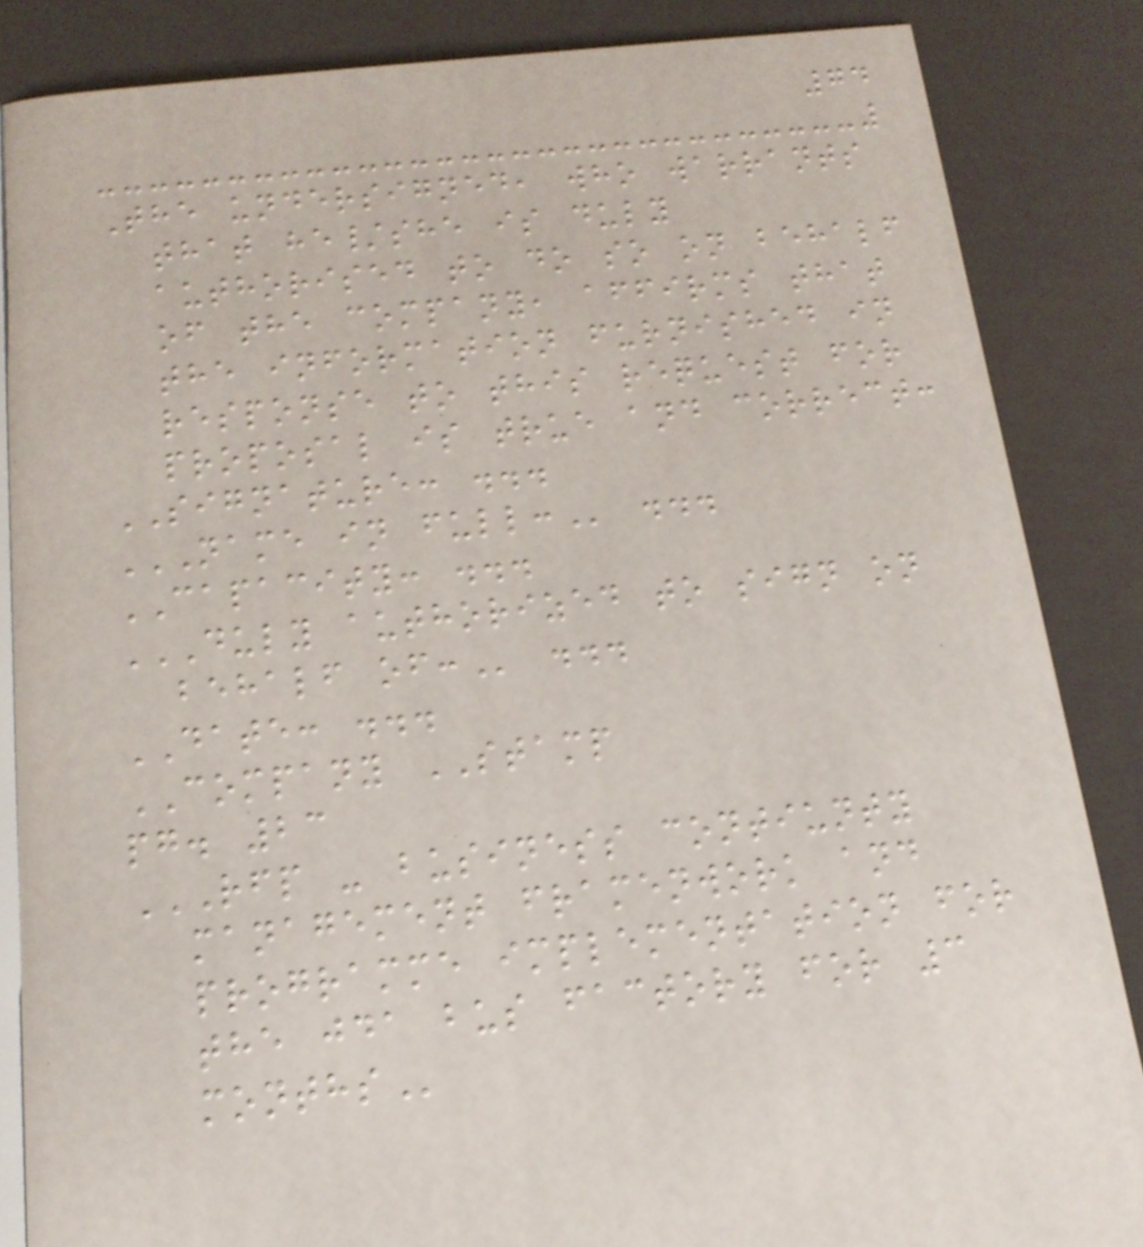74
The undersigned, who warrants
that he/she is duly
authorised to do so on behalf
of the company, affirms that
the information furnished in
response to this request for
proposal is true and correct:
SIGNATURE: ...
NAME IN FULL: ...
CAPACITY: ...
DULY AUTHORIZED TO SIGN ON
BEHALF OF: ...
DATE: ...
COMPANY STAMP
pg. 23
RFP - BUSINESS CONTIUNTY
MANAGEMENT FRAMENWORK AND
PROGRAMME IMPLEMENTATION FOR
THE JDA BUS FACTORY FOR 3
MONTHS
